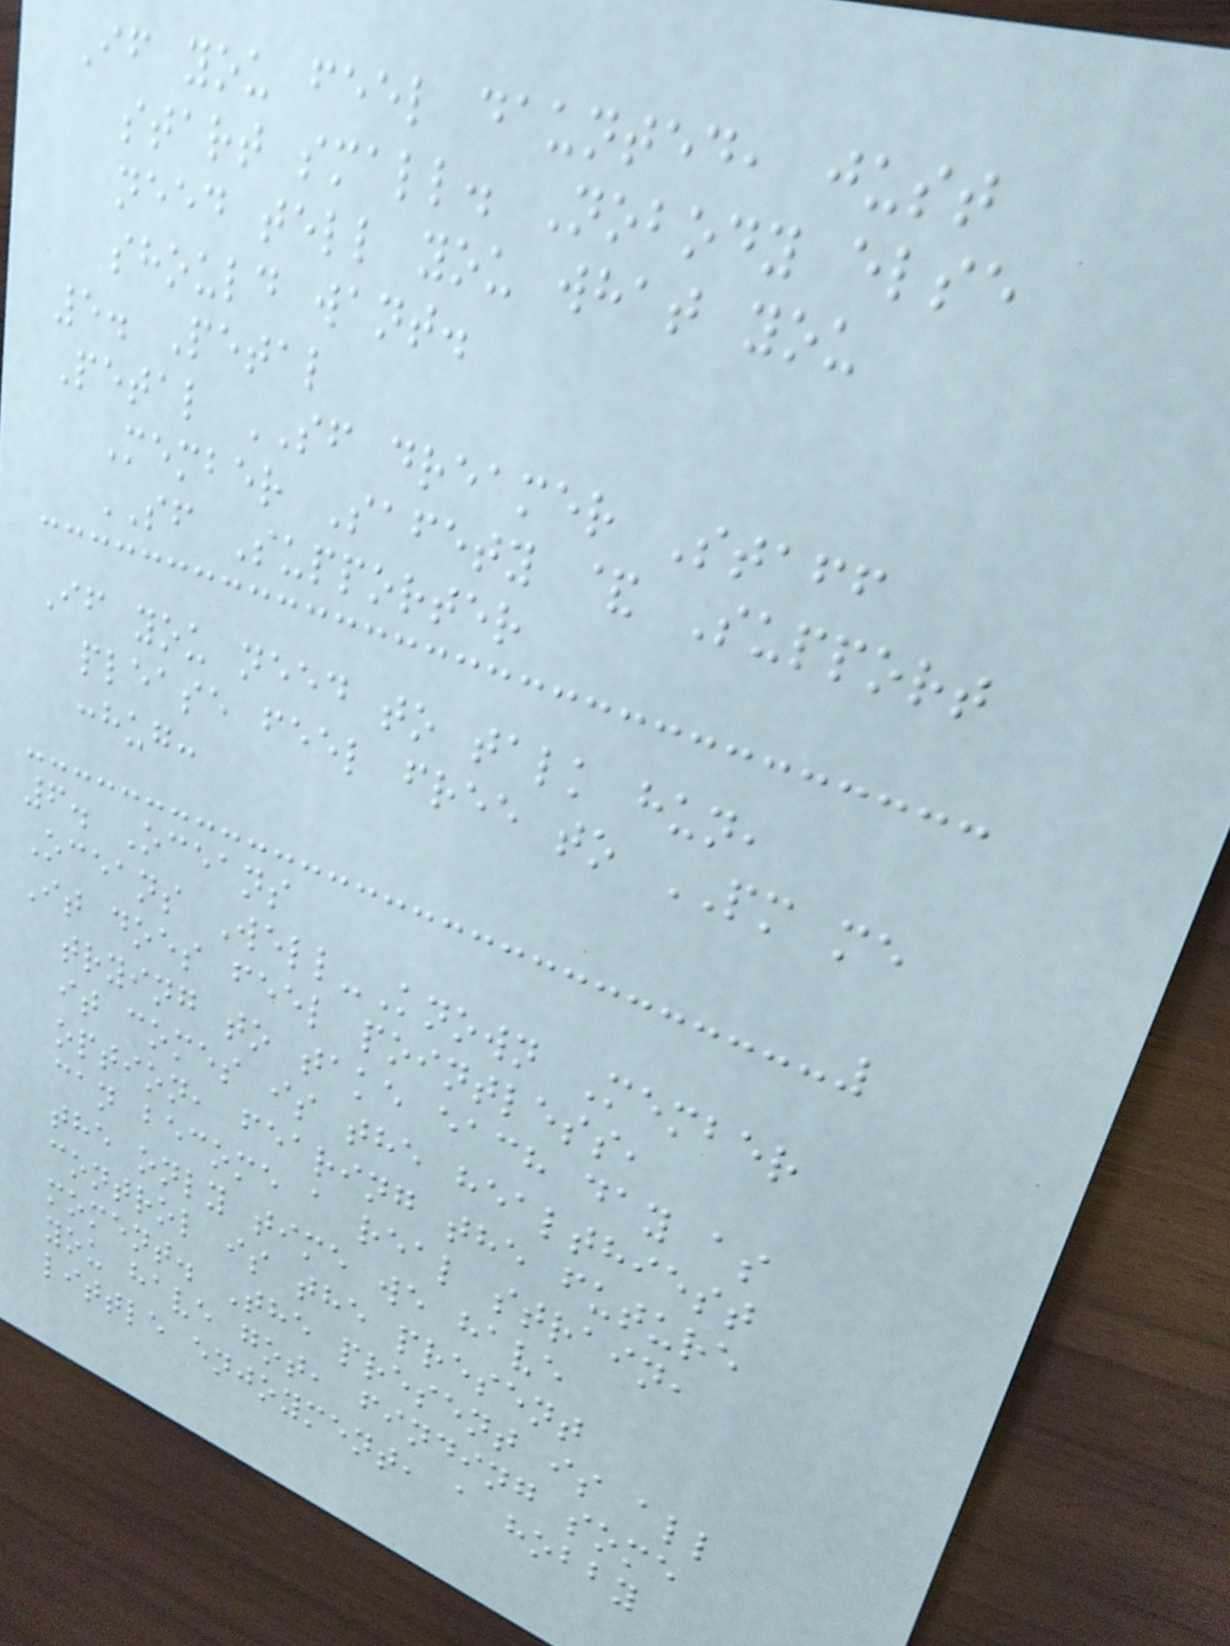If you feel daunted, just
start small. Nobody else
need tell you what you
should want.
5. Petal
Petal SF dreamer Staff
Member Safety & Support
SF Supporter
If you need to talk hun,
please feel free to PM me
:hug:
6. Oceans
Oceans Well-Known Member
It does feel pointless,
trying to take each day as
it comes is the healthiest
option, fearing the future
can become a real strain,
the only time we have
control is the present
moment. The present is all
you have got, finding some
little enjoyment, a hobby
